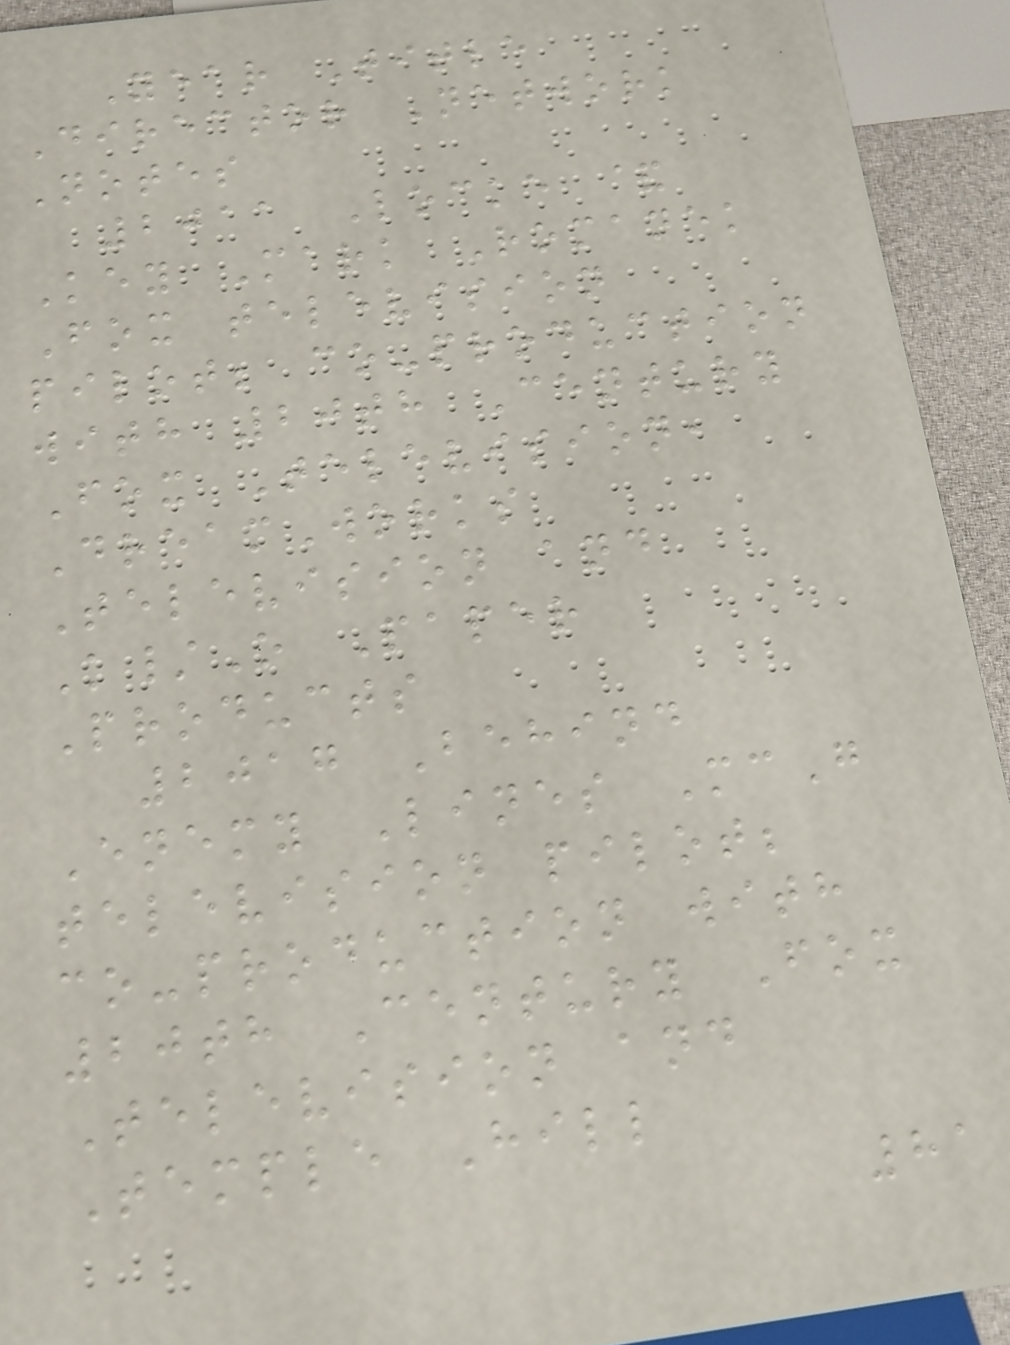Year Title
Director Network
Notes
2011 Locke &
Key Mark Romanek
Fox television
pilot; co-production
with 20th Century
Fox Television,
DreamWorks
Television and
K/O Paper
Products
2017 Behind
Enemy Lines McG
television pilot;
co-production with
20th Century Fox
Television and
Temple Hill
81
